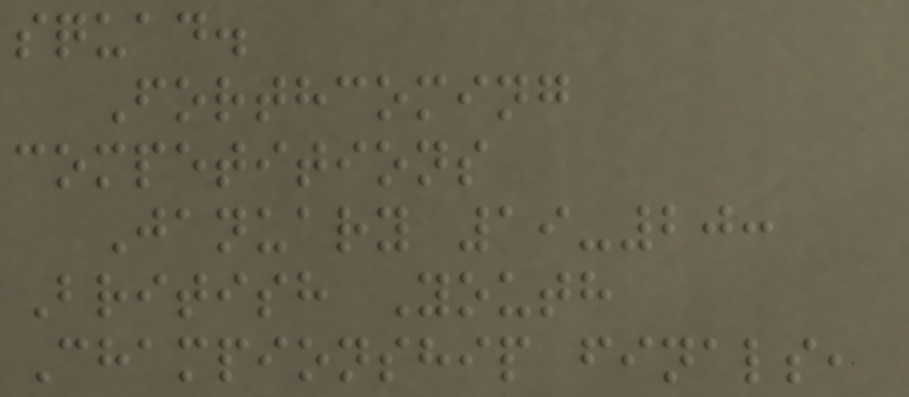squad.
Forthcoming
competitions
January 19-20:
British Youth
Championship finals,
